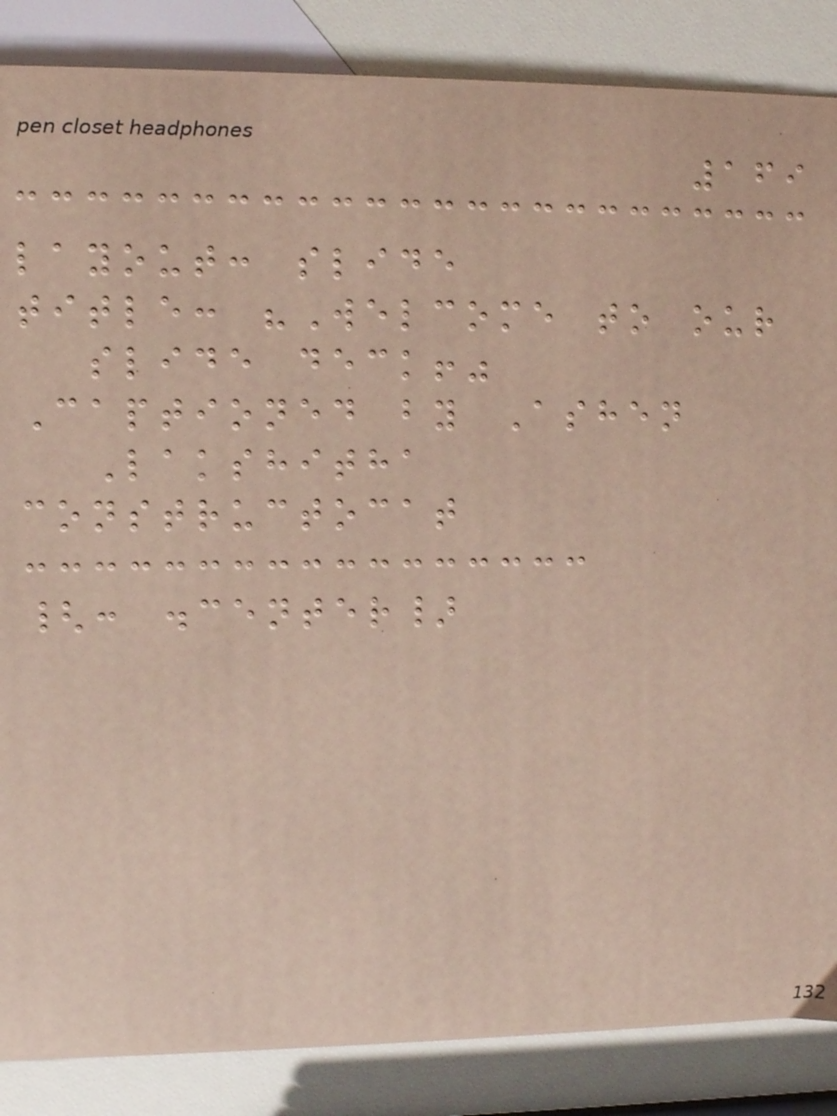169
layout: slide
title: "Welcome to our
slide deck!"
Captioned by Ashen
Lakshitha
constructocat
{: .center}
